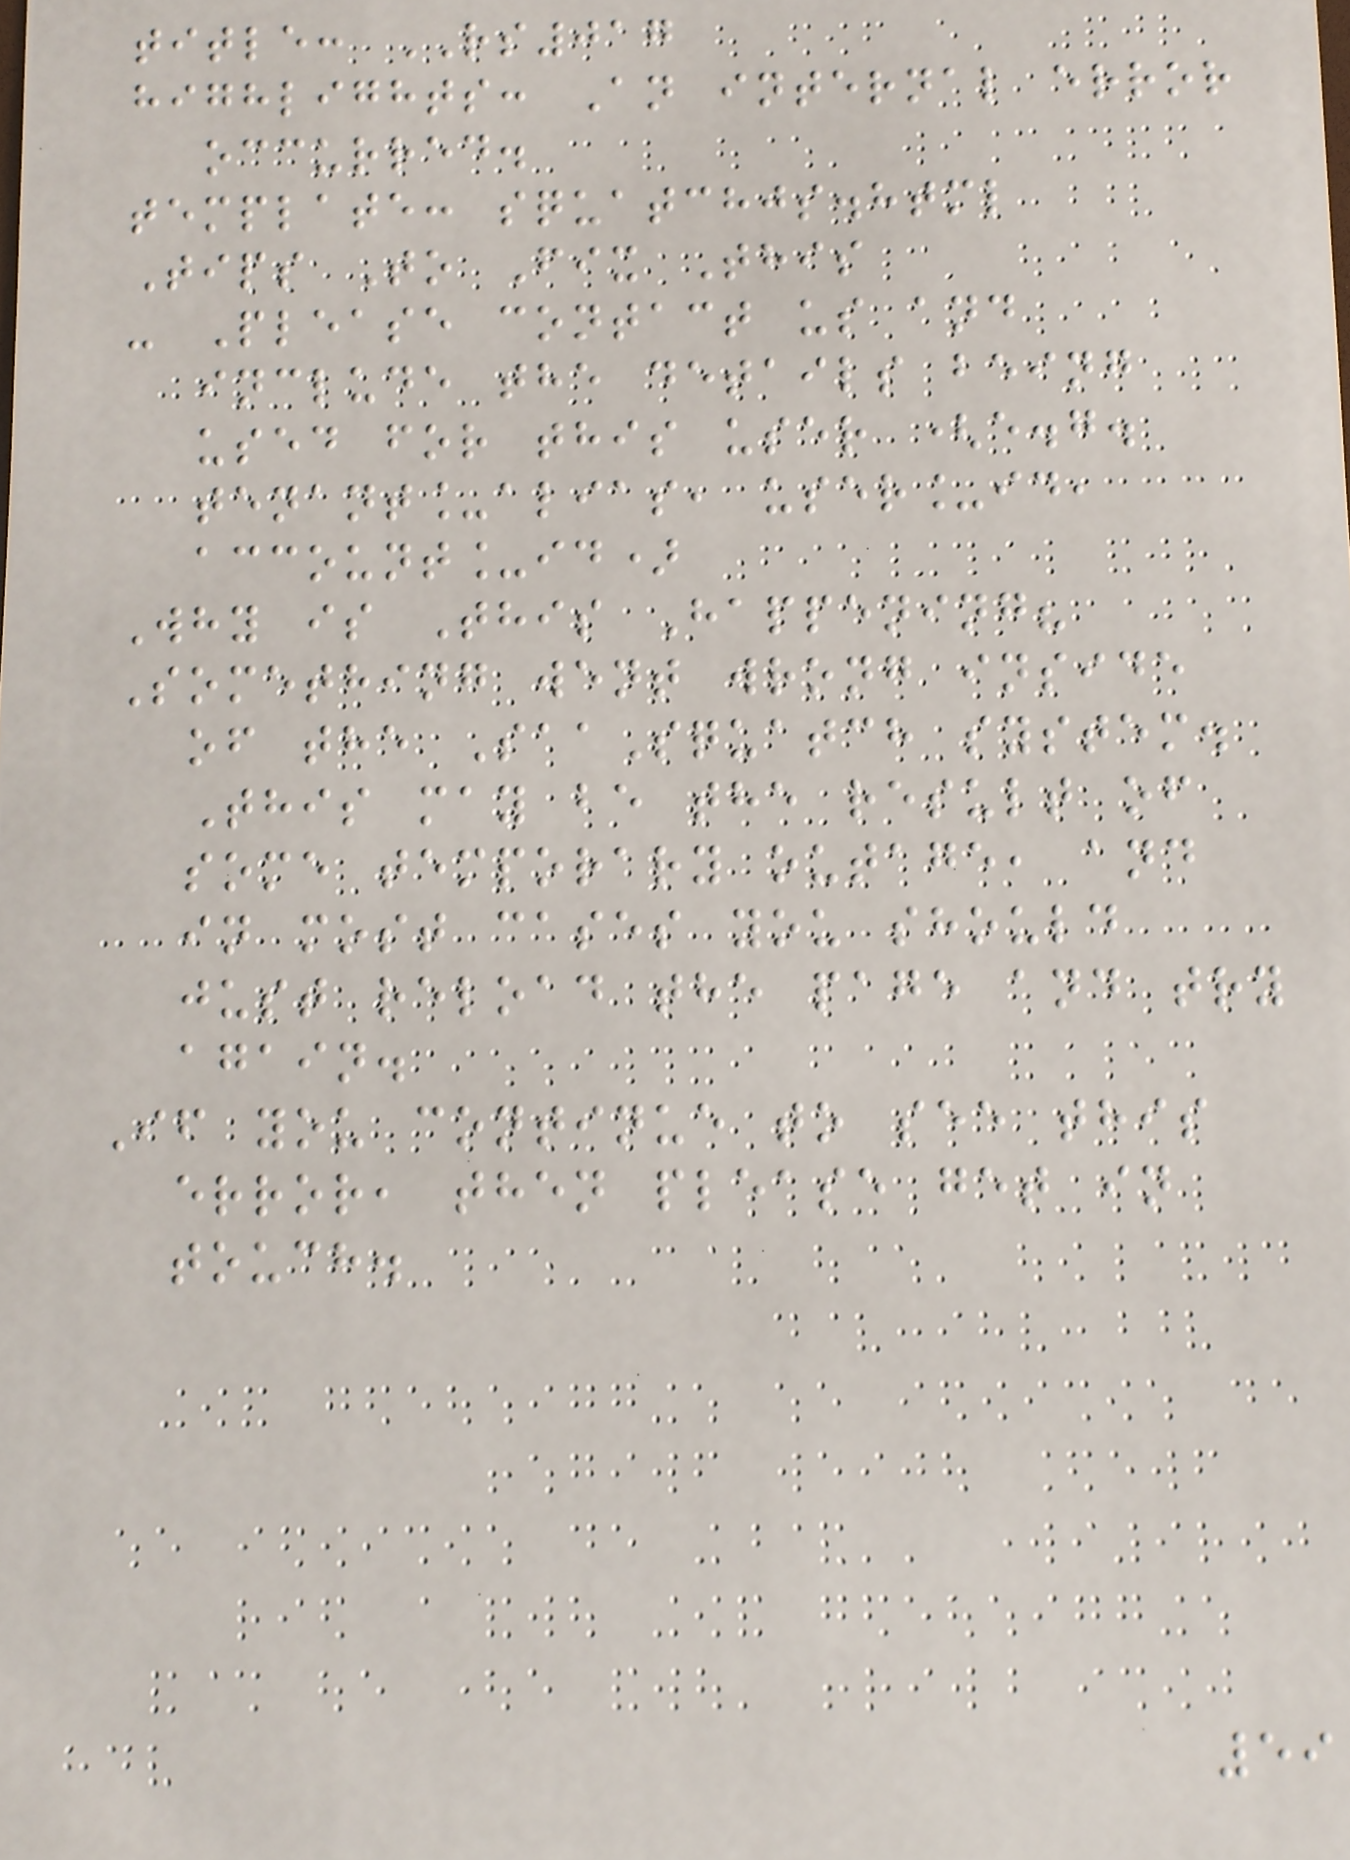title: RS017
highlights: An internal error
occurred.
template: squatchjs.html
Tips To Fix This
- Please contact us and
include the details being
used for this user (e.g.
tenant_alias, user_id,
account_id)
Why is This Happening?
Something went wrong inside
of the SaaSquatch system.
This may be the result of
some temporary outage, and
in most cases you should
just reload the page and try
again.
If you continue to see this
error, then please get in
touch.
59
